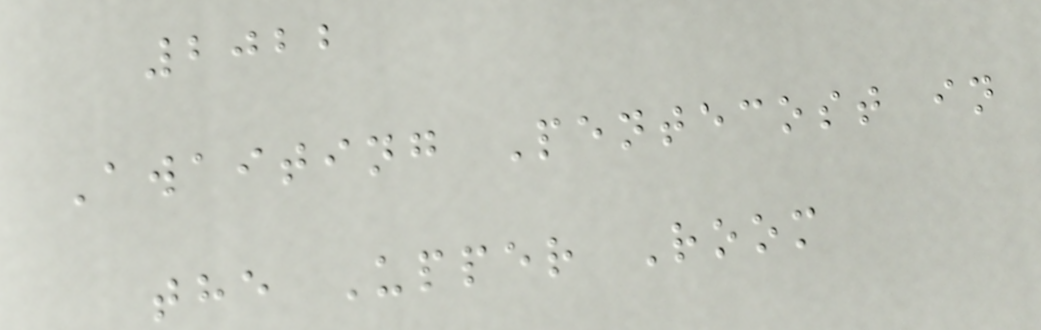2022
Awaiting Pentecost in
the Upper Room
